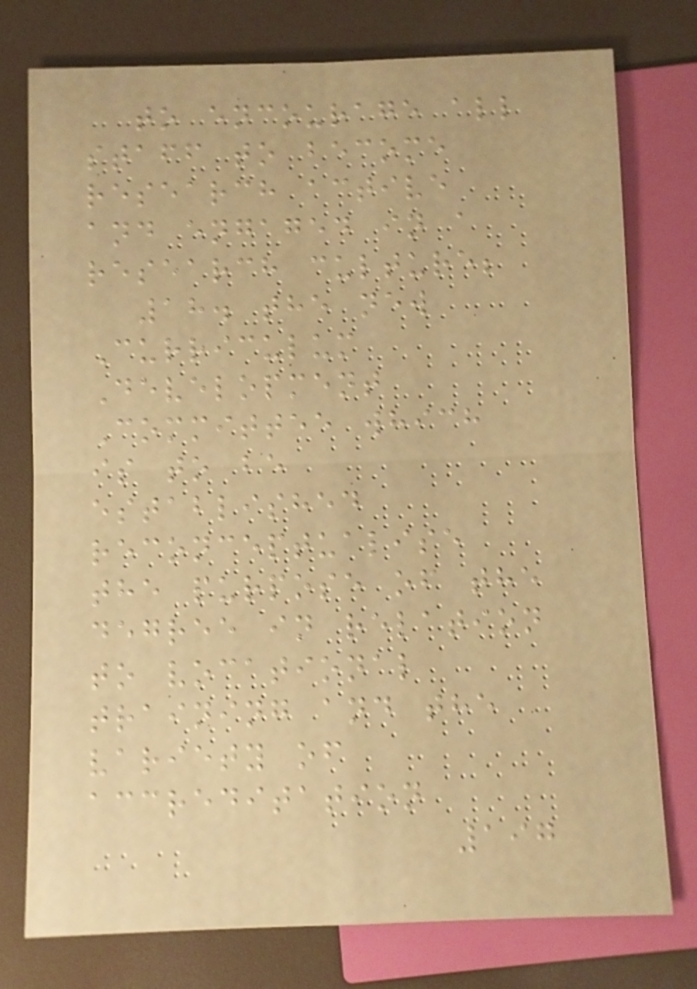to encourage all
staff to become
research active
and engaged in a
research culture;
18. the new
Curriculum
Development
Committee which
is to be
established
reconceptualise
the purpose of the
degree in relation
to vocational
training and the
variety of
accreditation
197
